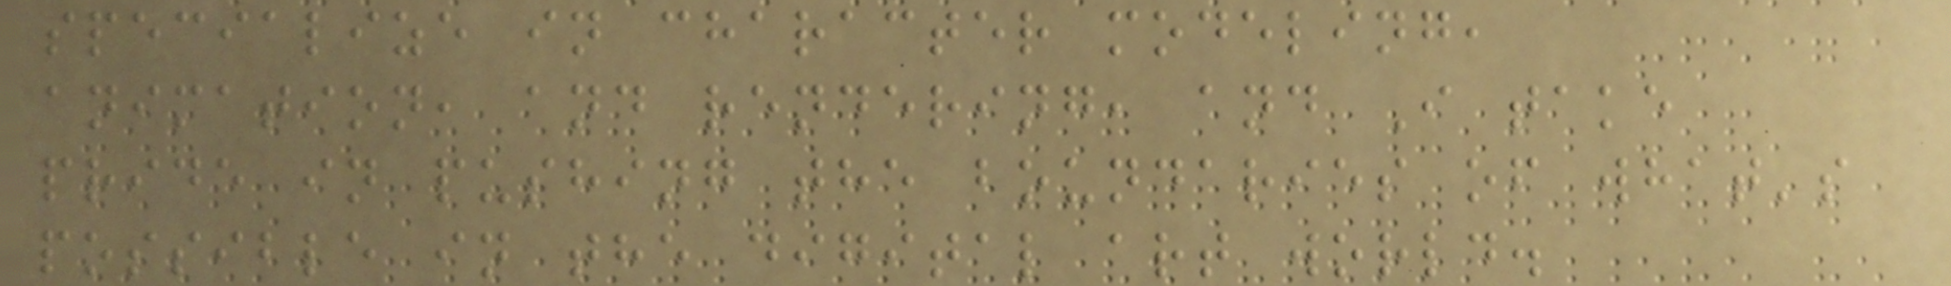specialize in character modeling,
animation, and rendering, and I take
pride in pushing the boundaries of what's
possible in the digital art world.
